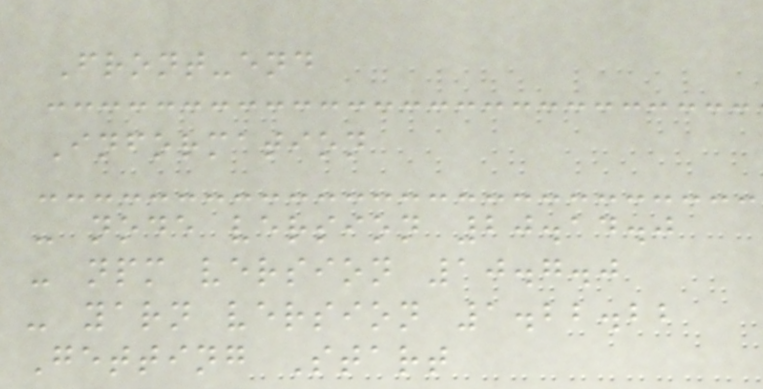Front-end
Information
- node version 20.14.0
- npm version 10.7.0
- yarn version 1.22.22
Getting Start
